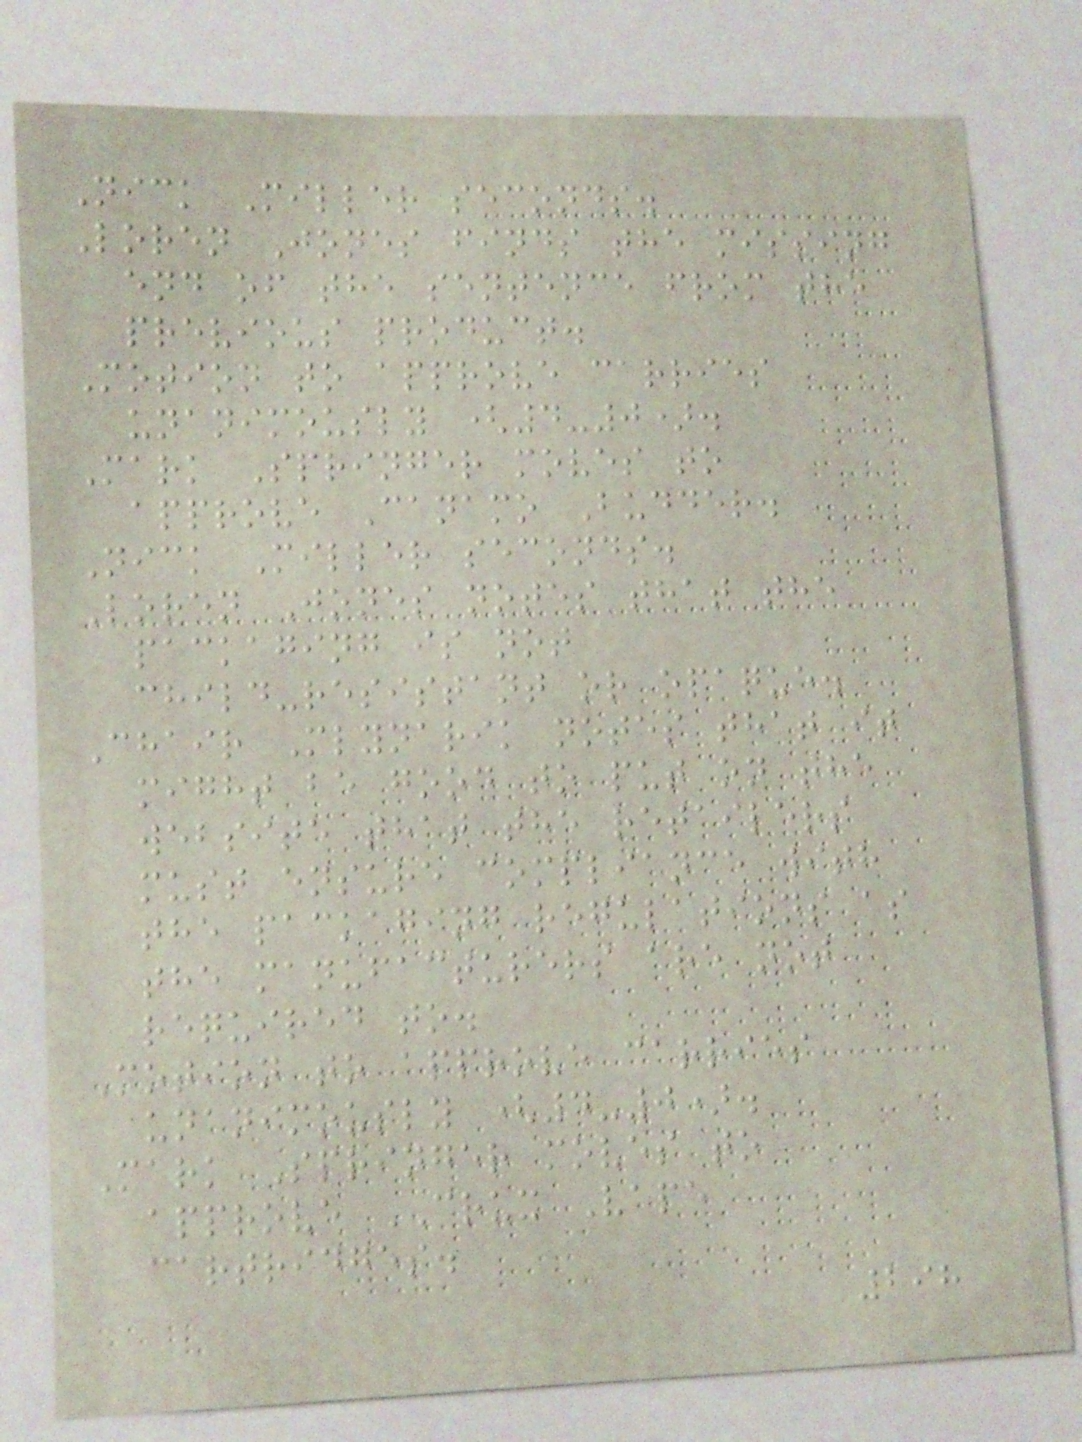Nick Miller seconds.
Loren Jones finds the missing
end of the sentence from the
previous product.
Motion to approve carries
unanimously (4-0).
Mark Springer moves to
approve Canamo Budder.
Nick Miller seconds.
Loren Jones notes that the
packaging is not
child-resistant or opaque.
Chair Mlynarik notes that it
might be good to put on the
website that the retailers
must ensure compliance with
the packaging regulations as
the manufacturers are not
required to.
Motion to approve carries
unanimously (4-0).
Mark Springer moves to
approve CRUX Vape
cartridges.
298
